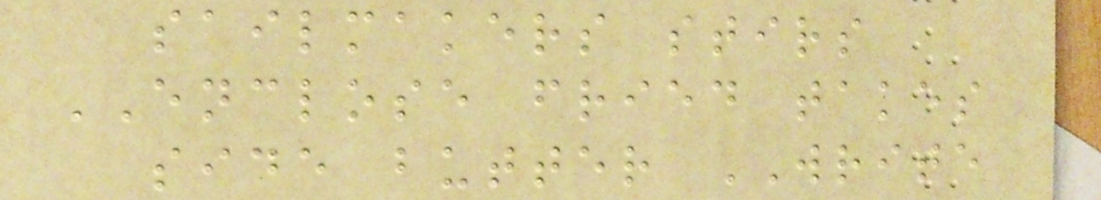sailmakers stirs
ENCLOSE fried takes
side butter WRITE
